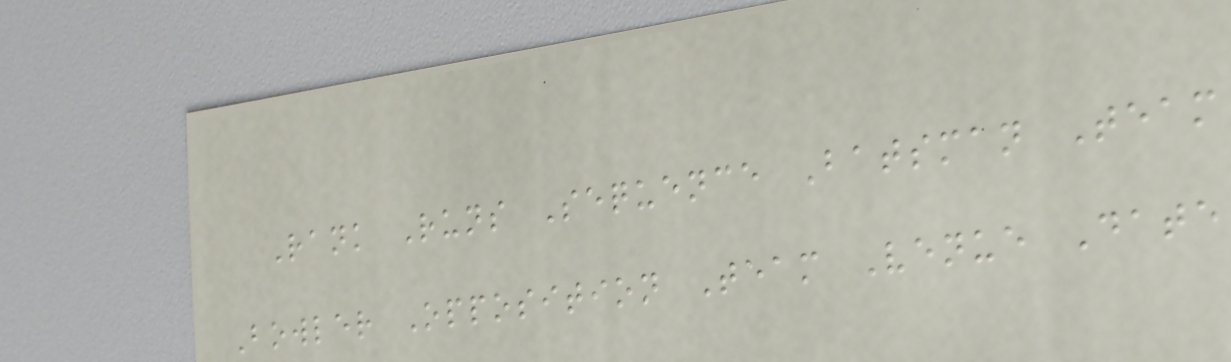Rank Runs Sequence Batsman Team
Bowler Opposition Team Venue Date
